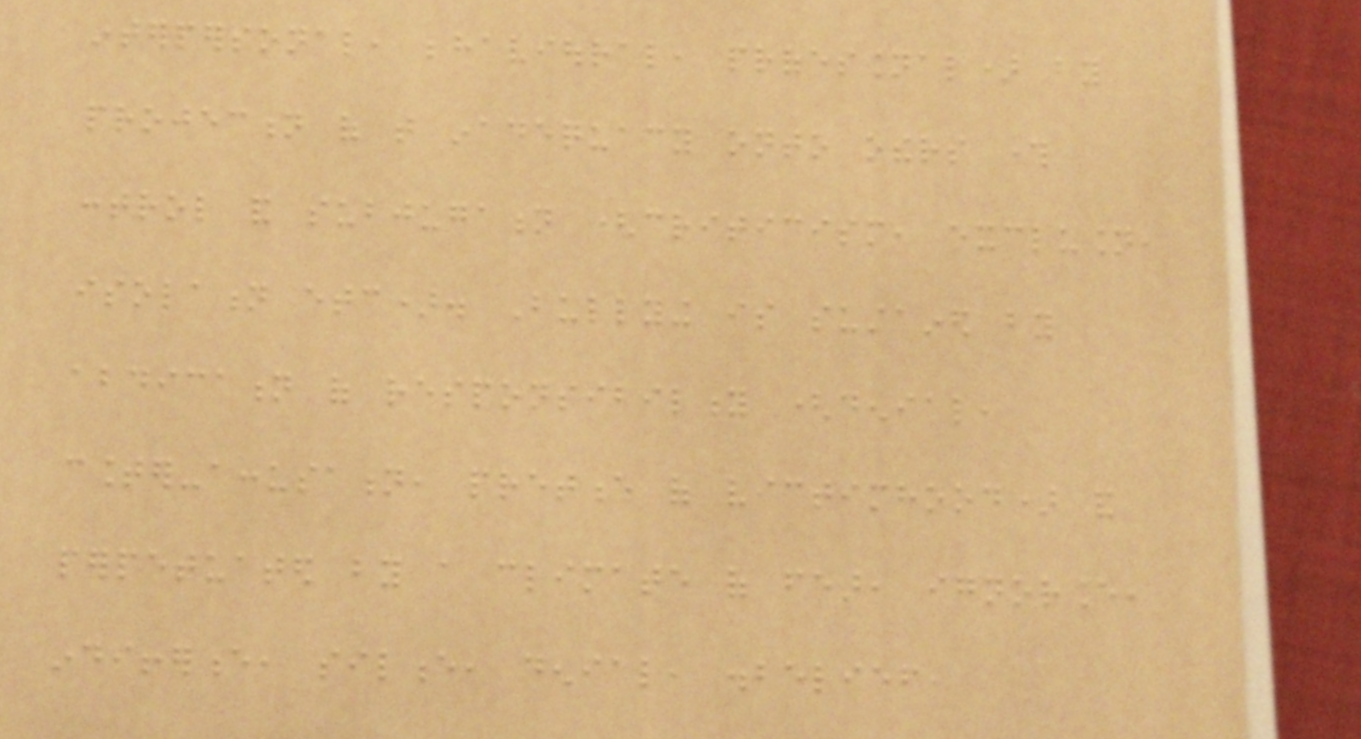interpersonal, behavioural, professional) by
projection of that inadequacy onto others through
control and subjugation (criticism, exclusion,
isolation etc). Bullying is sustained by
abdication of responsibility (denial,
counter-accusation, pretence of victimhood) and
perpetuated by a climate of fear, ignorance,
indifference, silence, denial, disbelief,
